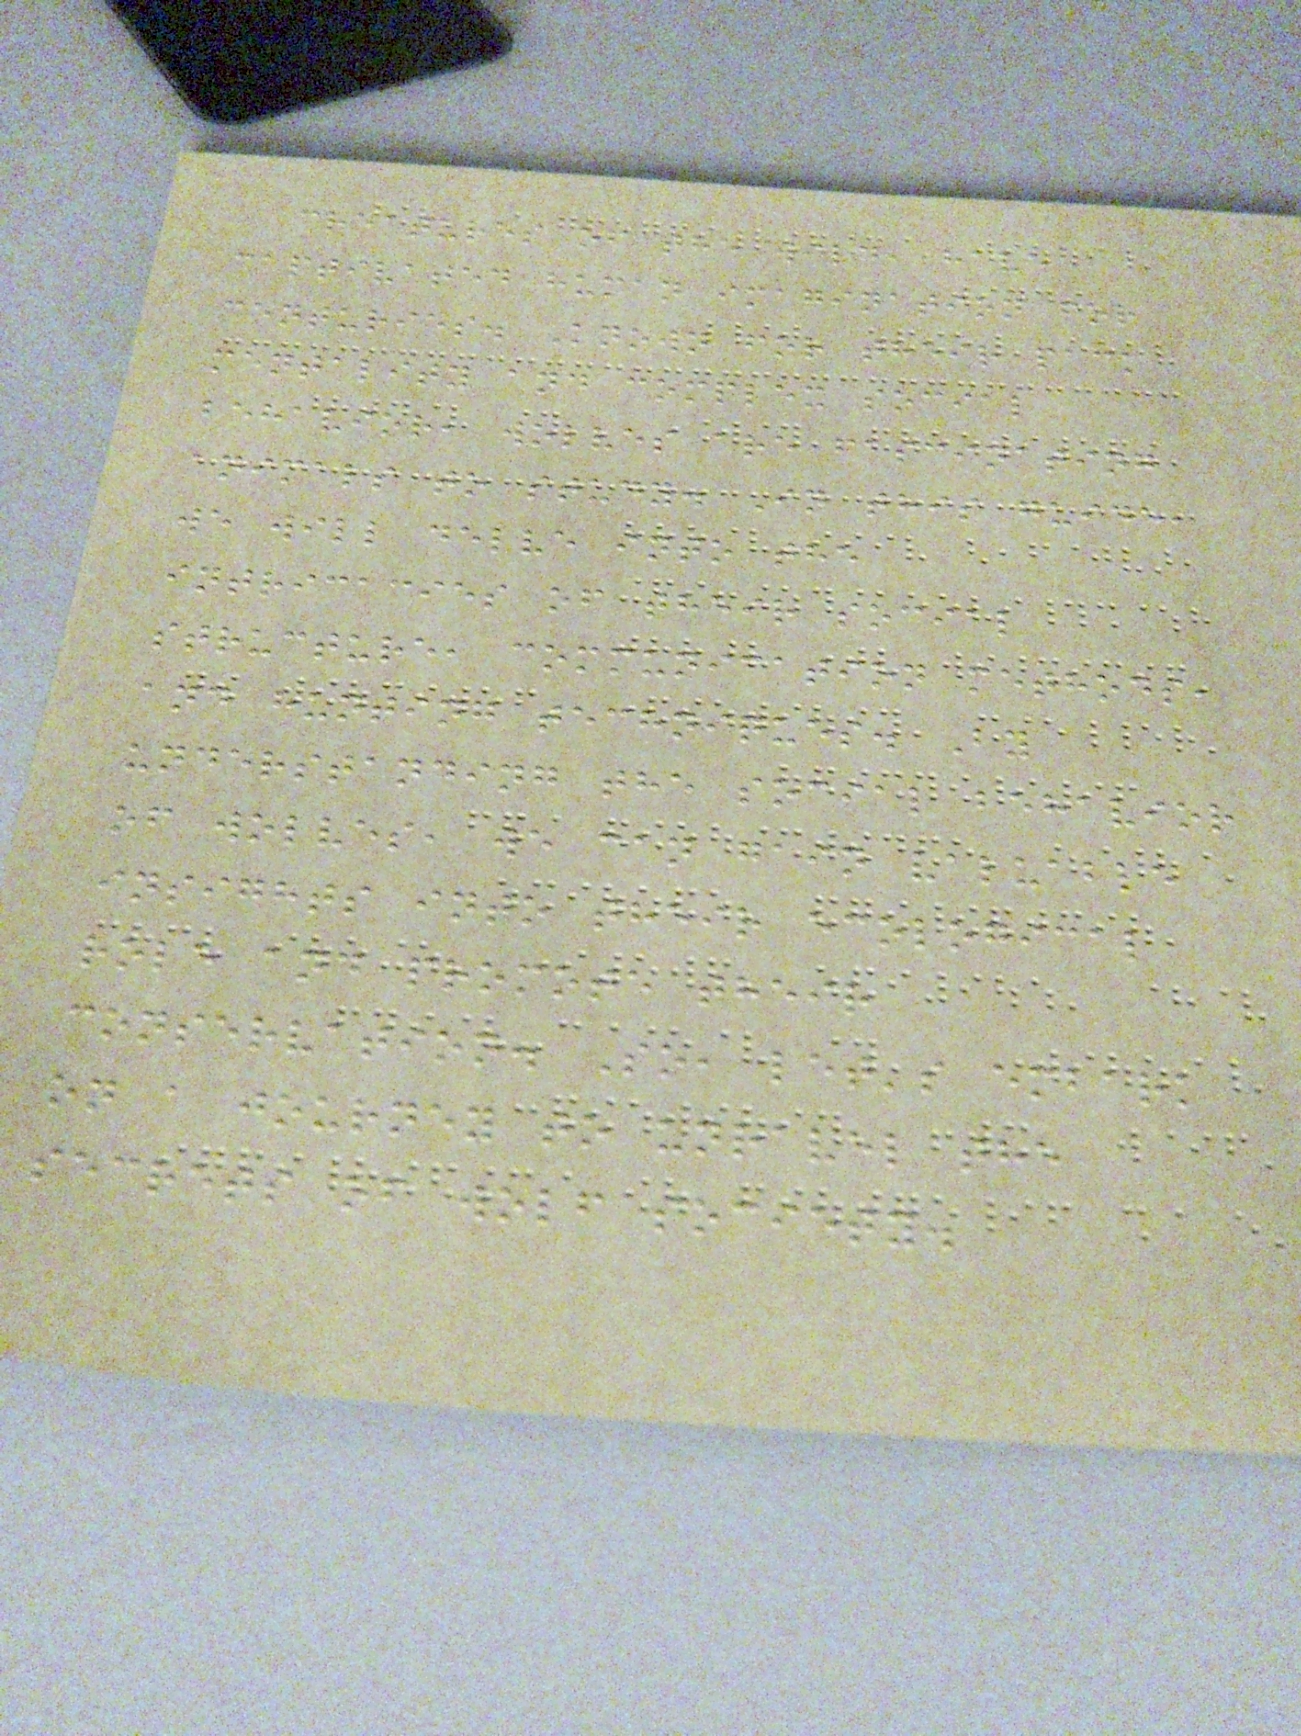creatures of the wild, have
captivated human imagination for
centuries. Known for their pack
mentality and complex social
behavior, wolves are fascinating
animals to study. In this guide,
we will delve into the
intricacies of their social
structure, communication methods,
and hunting techniques. By
understanding the social behavior
of wolves, we can gain valuable
insights into their ecological
role and promote their
conservation. So, let's embark
on a journey to unravel the
secrets of wolf society.
